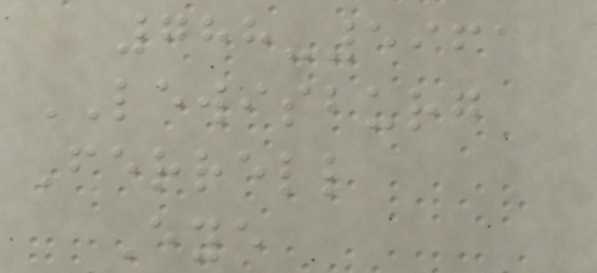788-5961
LEWISBURG
Ferrell
Eye
